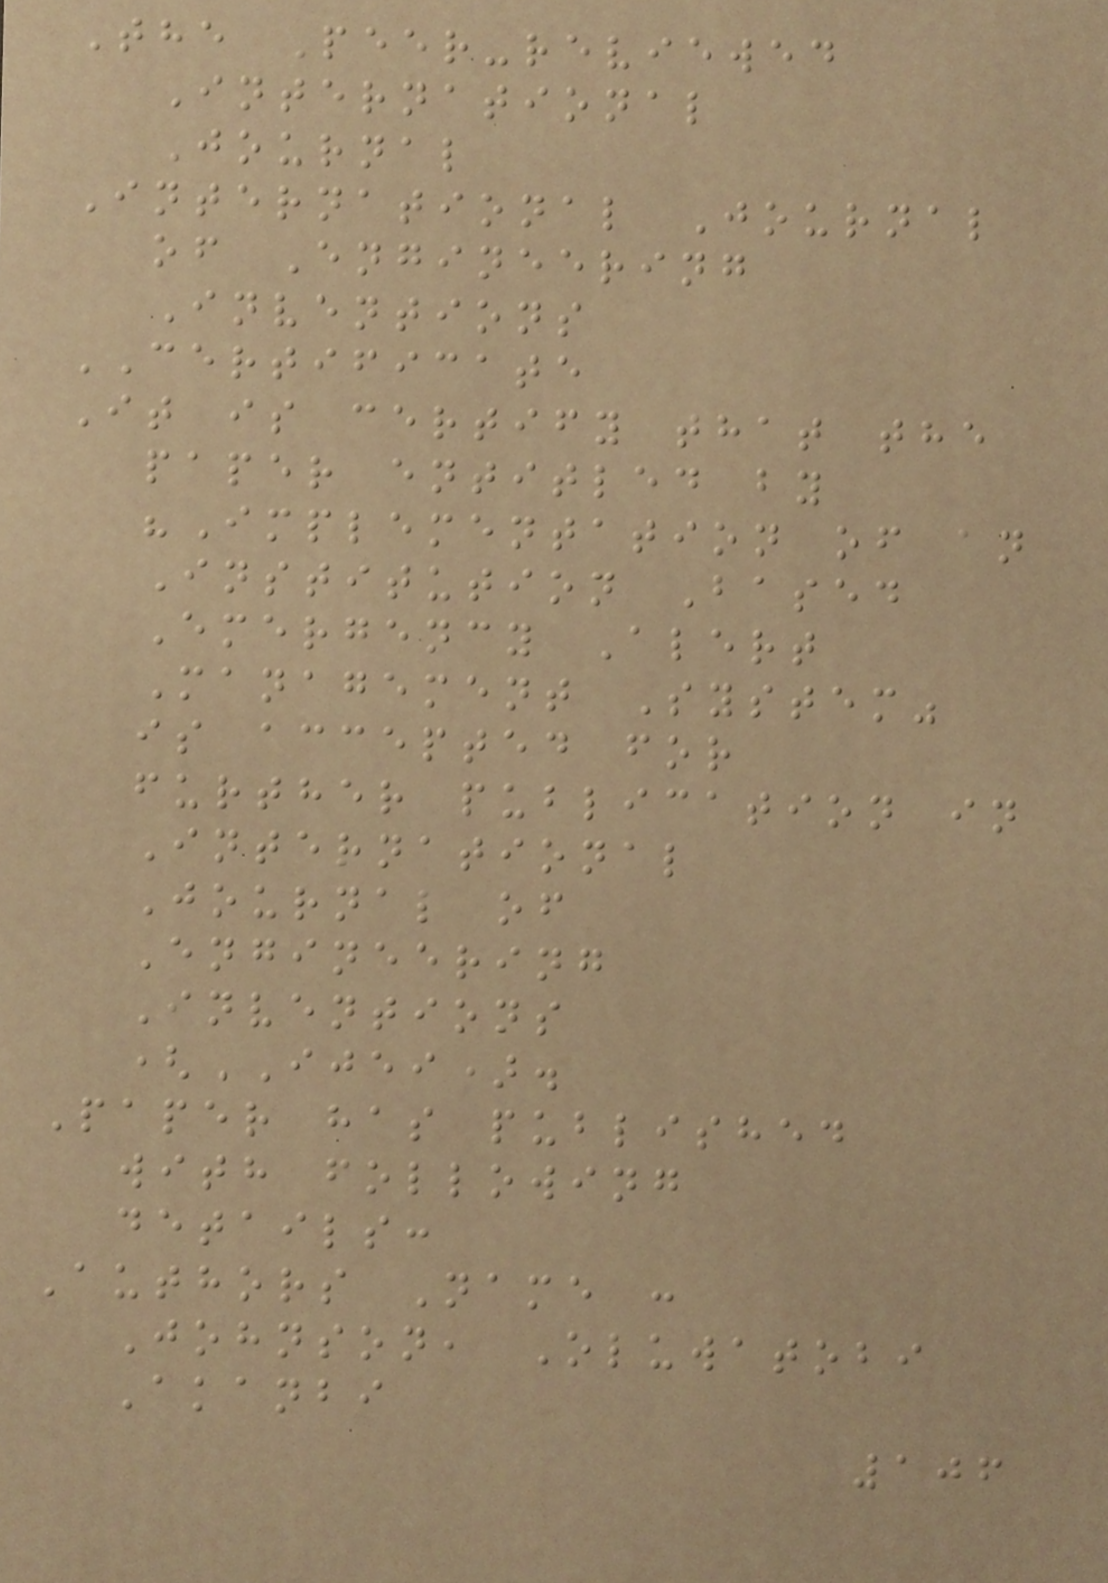The Peer-reviewed
International
Journal
International Journal
of Engineering
Inventions
CERTIFICATE
It is certify that the
paper entitled by
"Implementation of an
Institution Based
Emergency Alert
Management System"
is accepted for
further publication in
International
Journal of
Engineering
Inventions
(IJEI).
Paper has published
with following
details:
Authors Name :
Johnson, Oluwatobi
Akanbi
106
